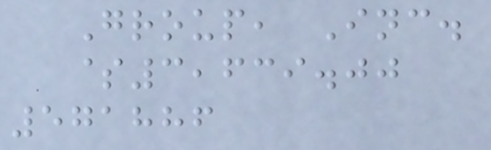Group, Inc.
$3,639.00
571886
